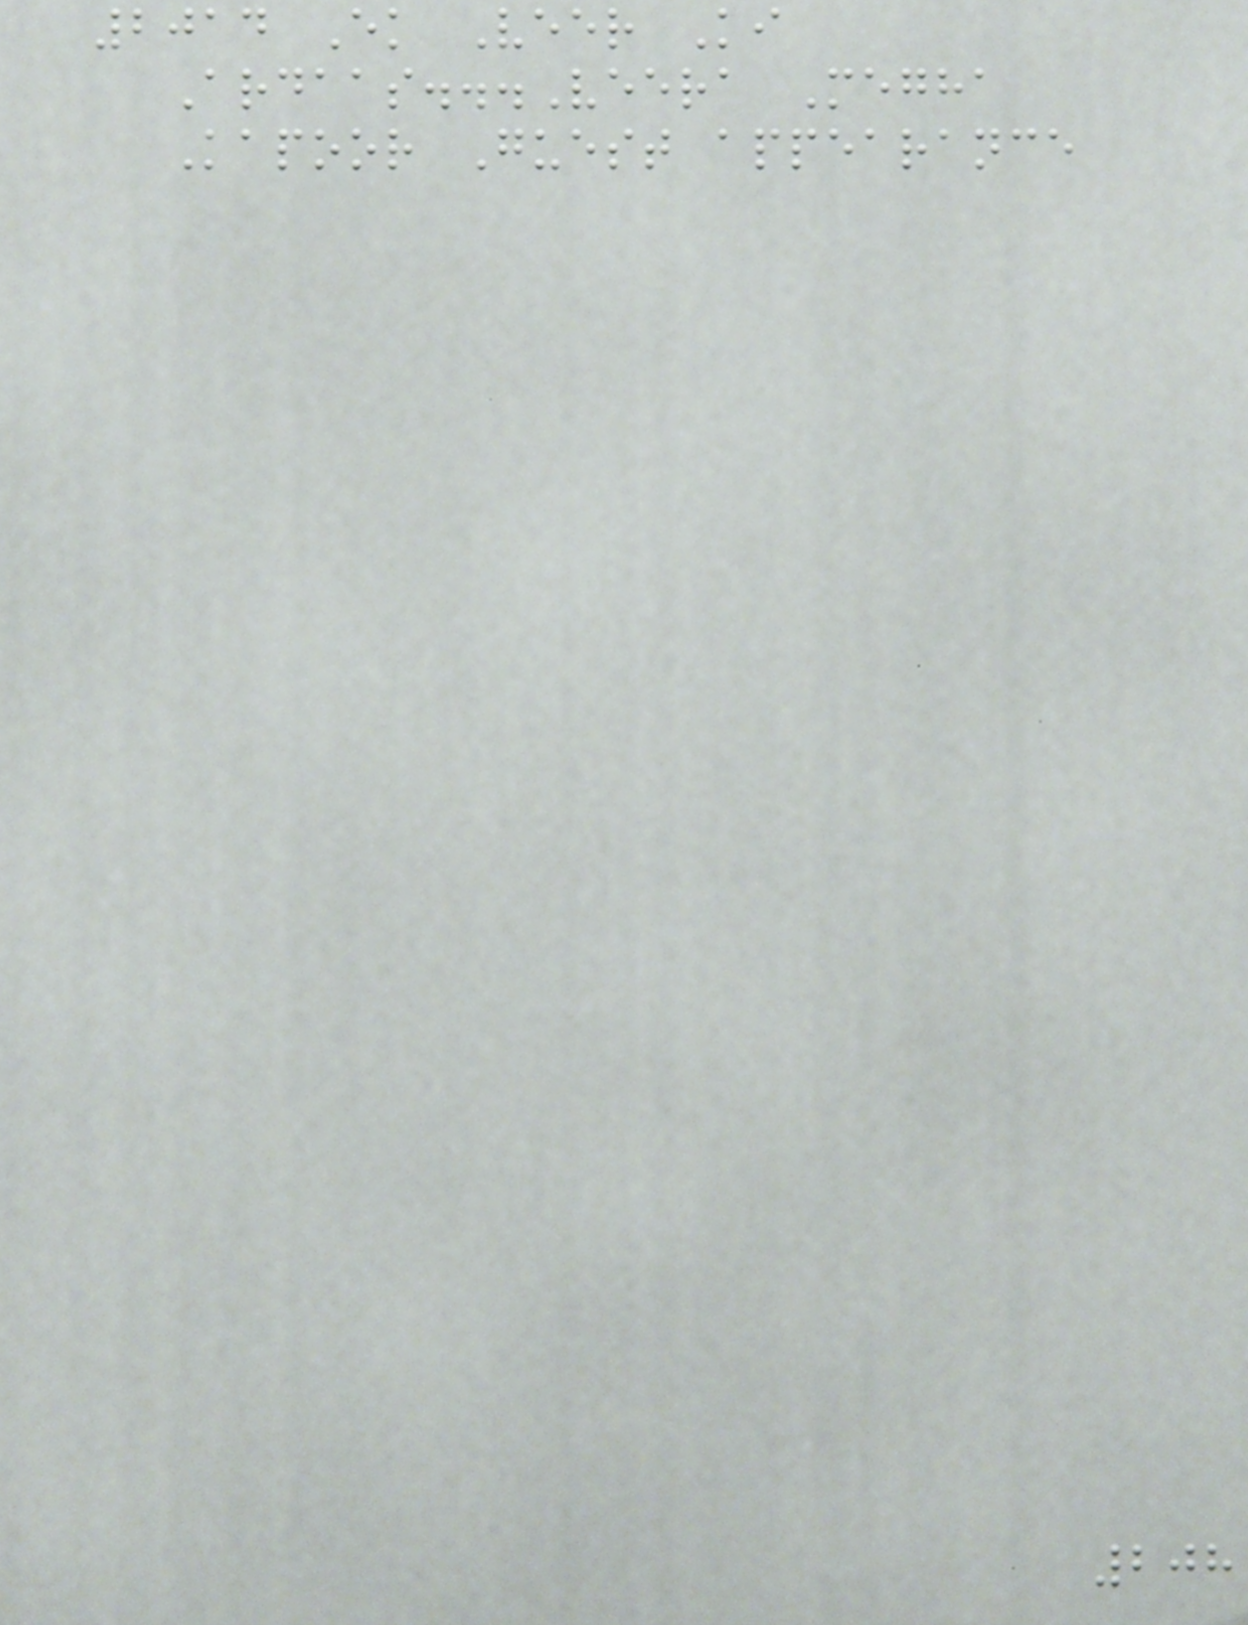2014 Ek Veer Ki
Ardaas...Veera Megha
Kapoor Guest appearance
208
